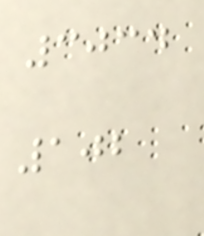3034
102
